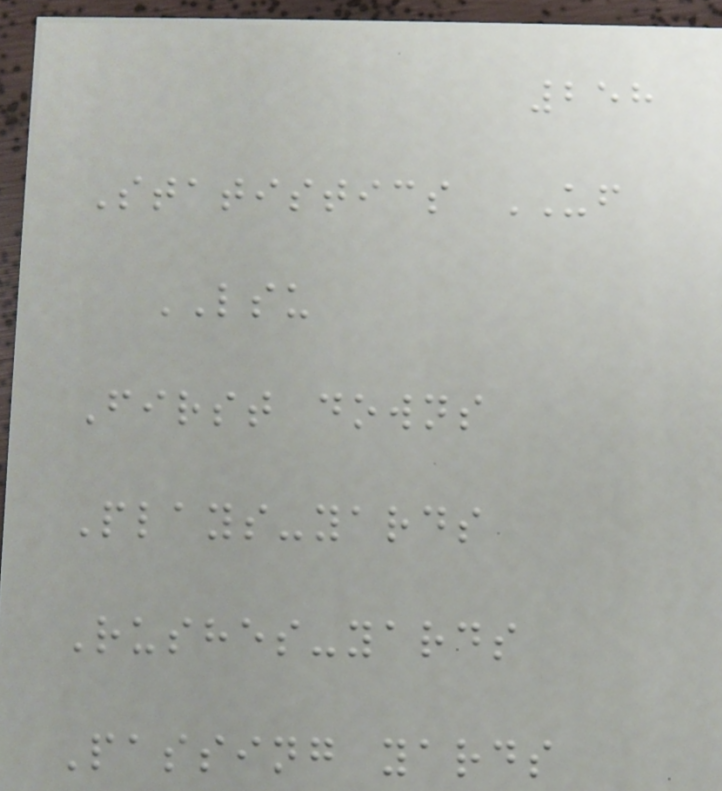258
Statistics UF
LSU
First downs
Plays-yards
Rushes-yards
Passing yards
